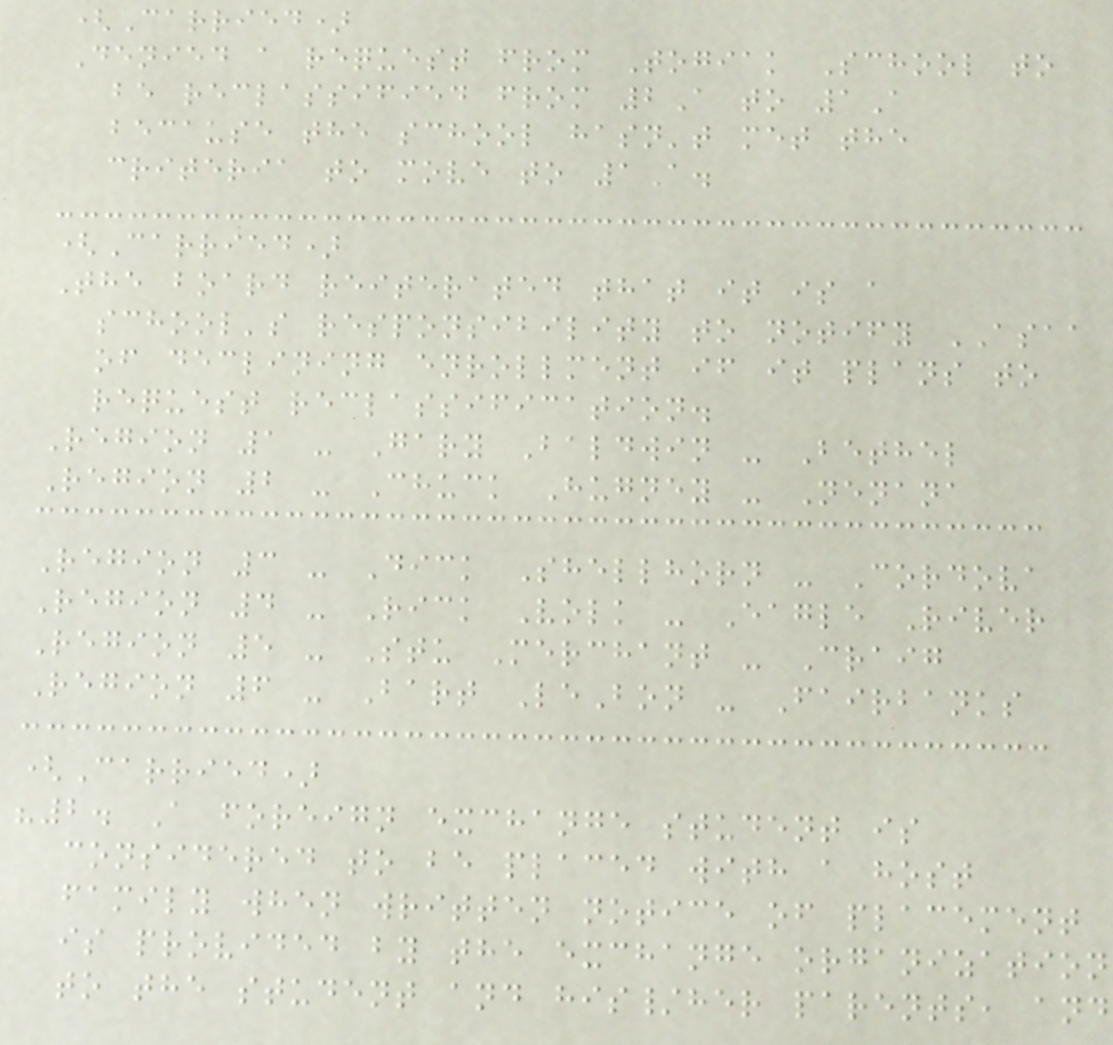(Carried)
Denied a request from Togiak School to
be reclassified from 2A to 1A
because the school hasn't met the
criteria to move to 1A.
(Carried)
The board reiterated that it is a
school's responsibility to notify ASAA
of declining enrollment if it plans to
request reclassification.
Region 1 - Gary Baldwin - Bethel
Region 2 - Chuck Hugney - Nenana
Region 3 - Dick Shellhorn - Cordova
Region 4 - Rick Volk - Eagle River
Region 5 - Stu Merchant - Craig
Region 6 - Bart LeBon - Fairbanks
(Carried)
"2. A foreign exchange student is
considered to be placed with a host
family when written notice of placement
is provided by the exchange organization
to the student and his/her parents, and
